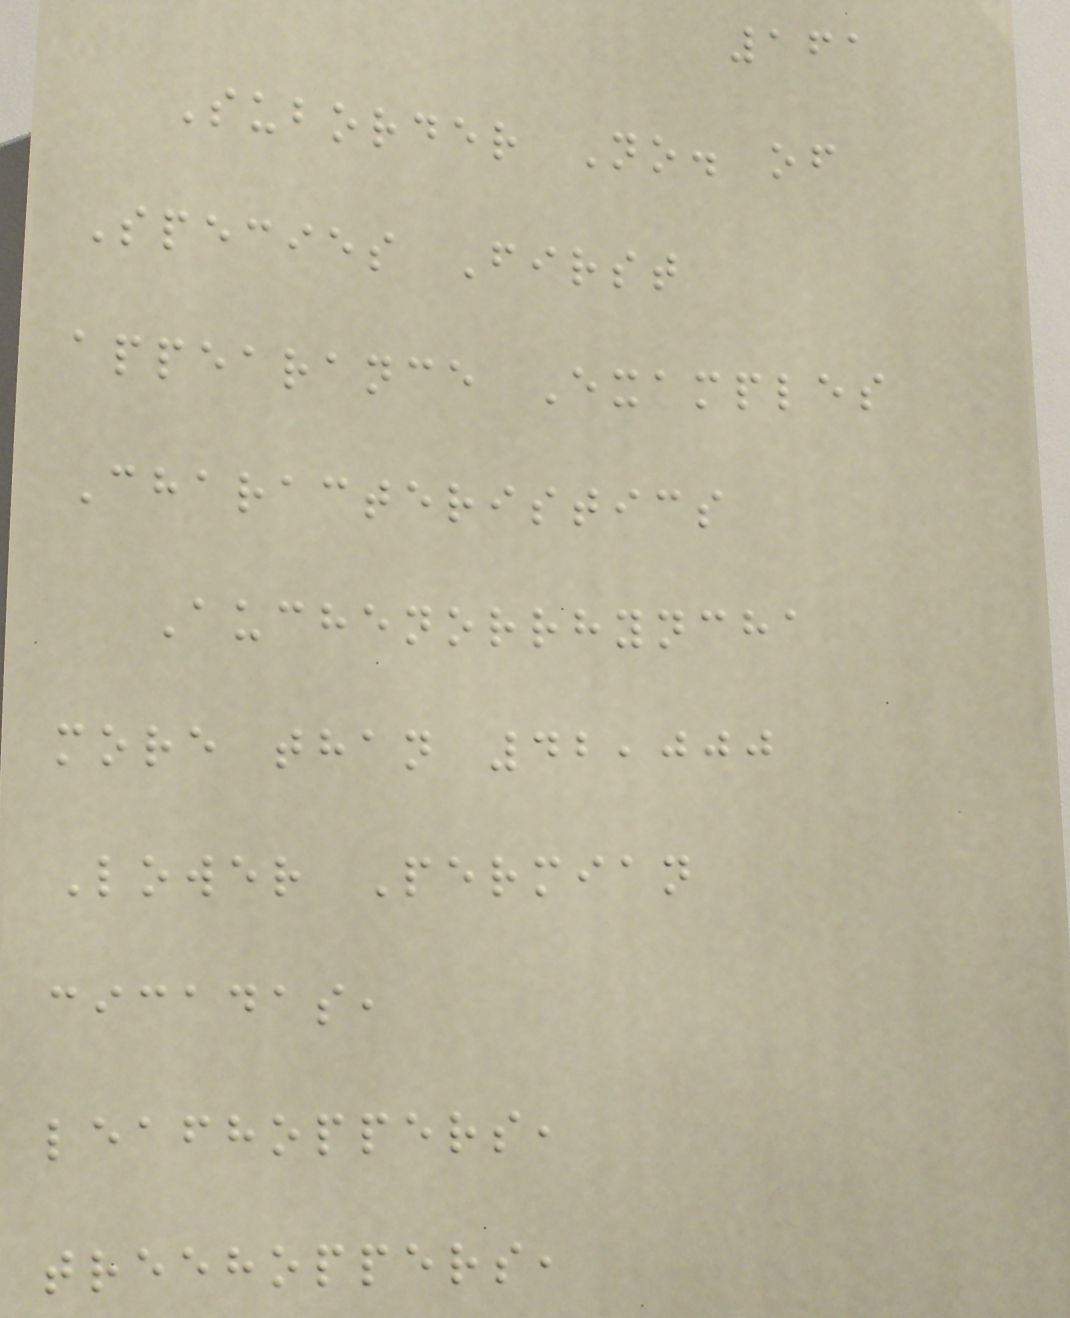161
Suborder No. of
Species First
appearance Examples
Characteristics
Auchenorrhyncha
more than 42,000
Lower Permian
cicadas,
leafhoppers,
treehoppers,
